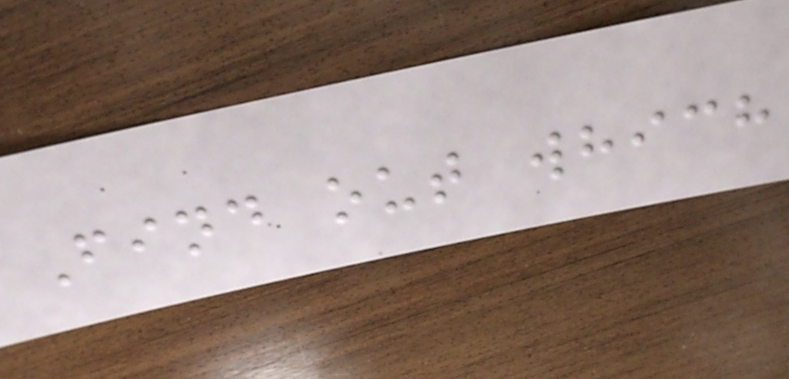Find out which
